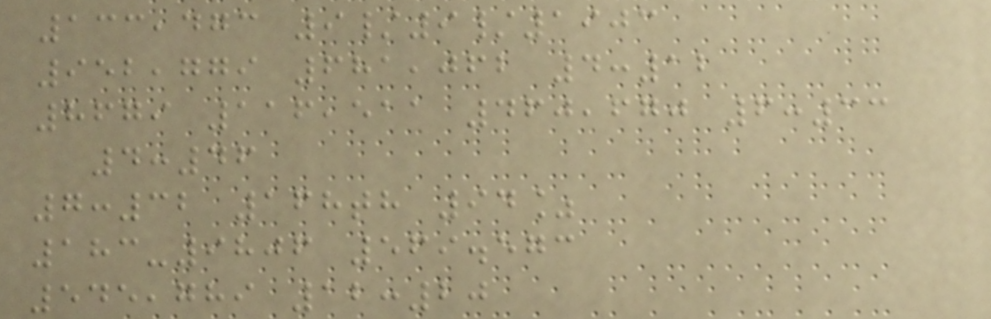133,473 9/9/1903
952,779 681,062 4:12
8679 116,511 460,670 6:33
4:46
7:32 168th 94%
183-9806 569.573
545,789 12:20
